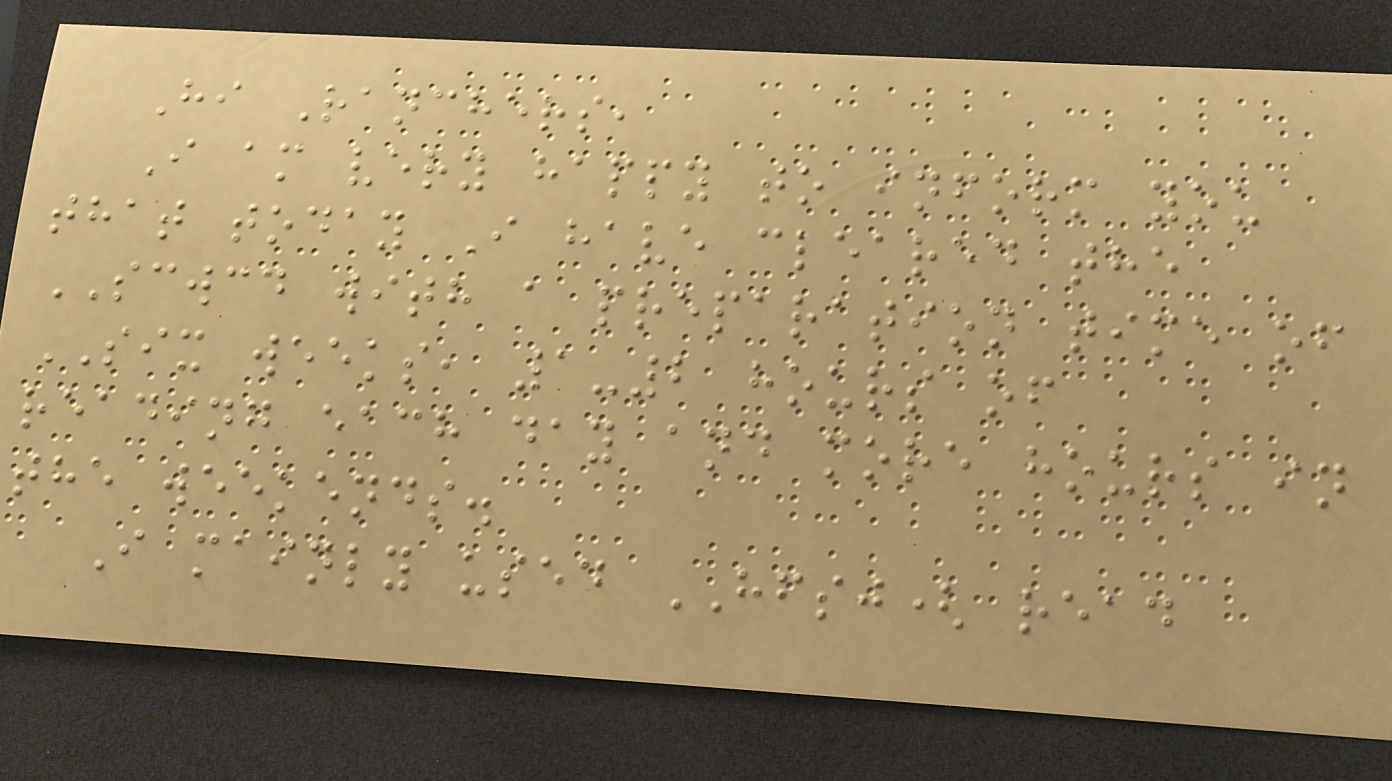Hi Ranchers,
I am very happy to inform you
that today I have cleared the
SCWCD with a preparation time of
SIX weeks, 1-2 hours of
reading each day and more hours in
the weekends.
I mainly used HFSJ( read
